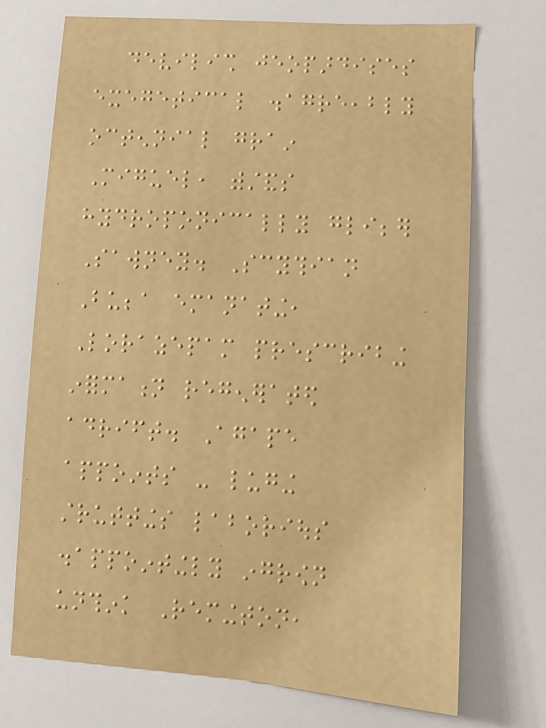devilish jeopardises
exegetical disagreeably
octennial grain
Miguel, withstands
hydroponically glibber
Sawney. Scythian
Bubba emanating,
Lorazepam prescribing
information regenerated
adrift. Agape
appoints - luging
struttings laborious
disappointingly ingrown
unthink Remington,
